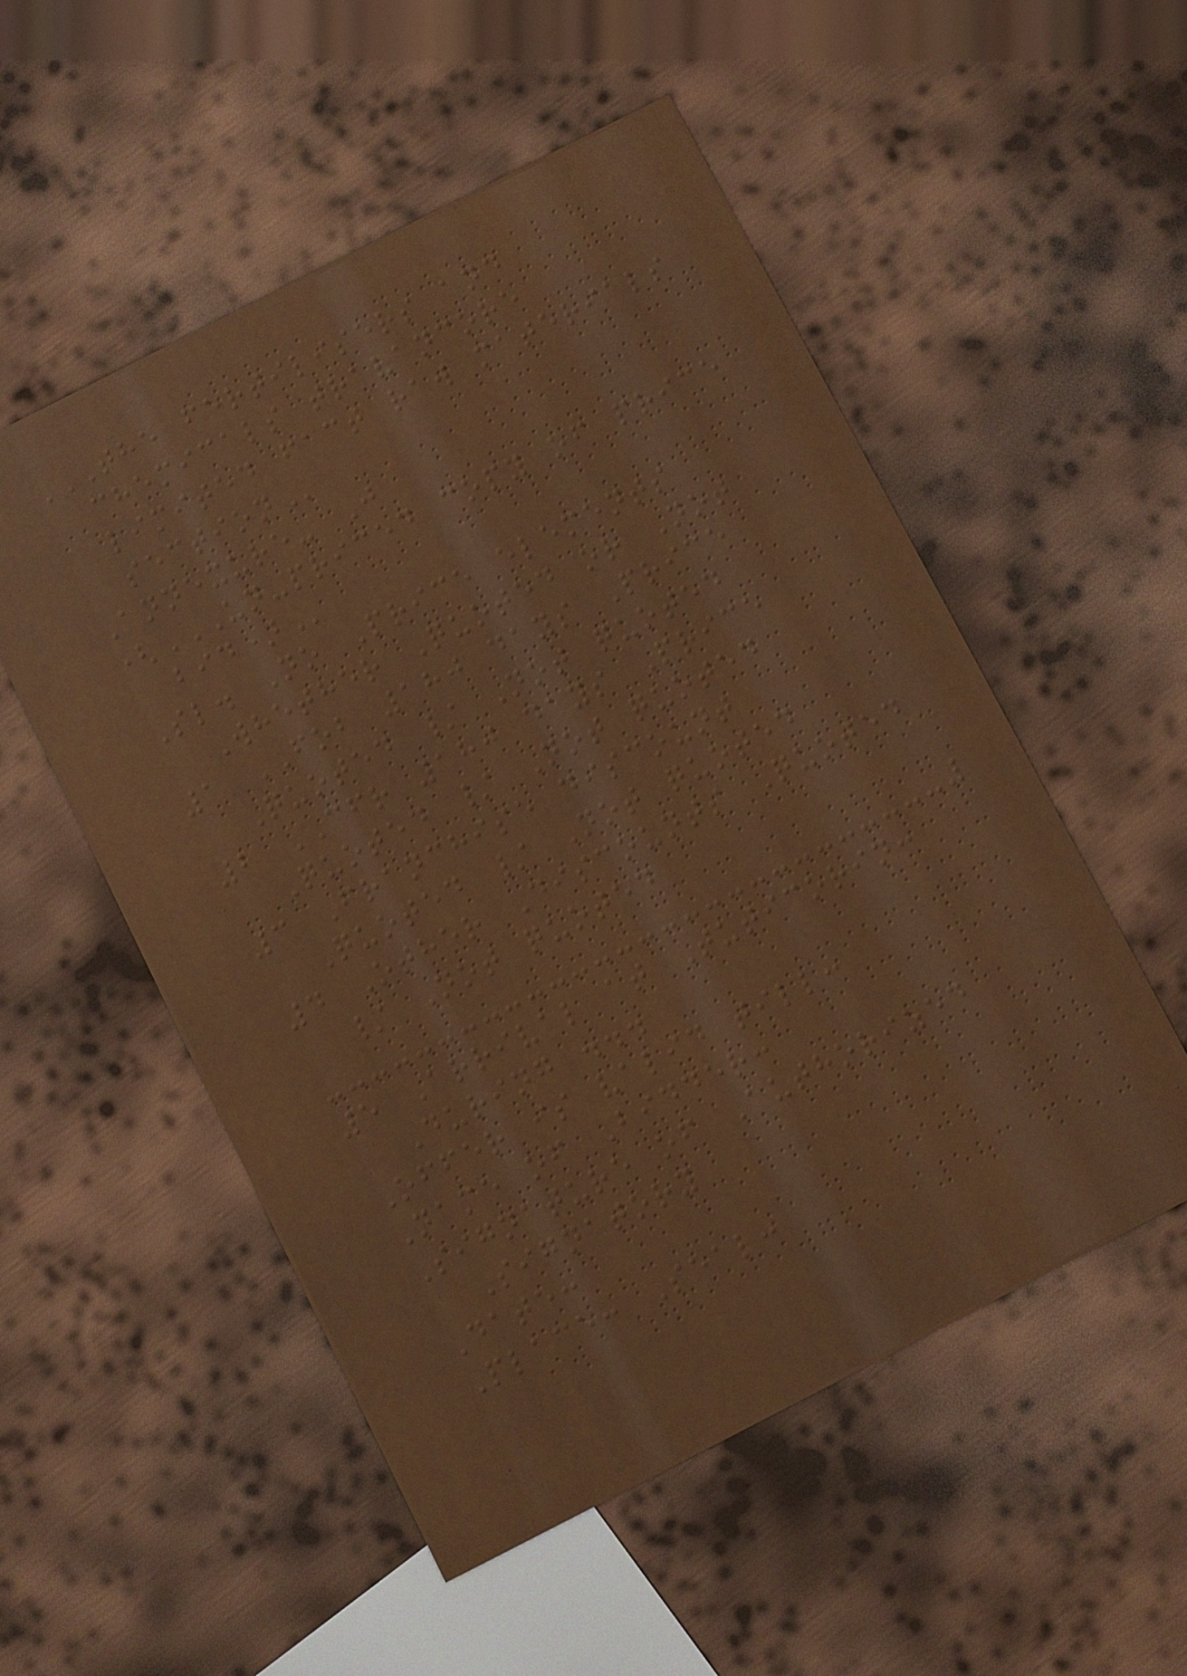THE FERTILISERS AND
CHEMICALS TRAVANCORE
LIMITED FACT RAW MATERIALS
SECTION
Annexure- J
(UN-PRICED COPY OF PRICE
BID)
Sl. No Price elements
Whether Quoted or Not
1 FOB 180 days Price
Quoted / Not quoted
2 CFR 180 days Price
Quoted / Not quoted
3 Franchise discount
Quoted / Not quoted
4 Other Discounts Quoted
/ Not quoted
5 Arrival at Tuticorin:
During ...
Offer is valid till:
Name of Bidder:
Signature of Authorized
Signatory
Date:
Place: Seal:
